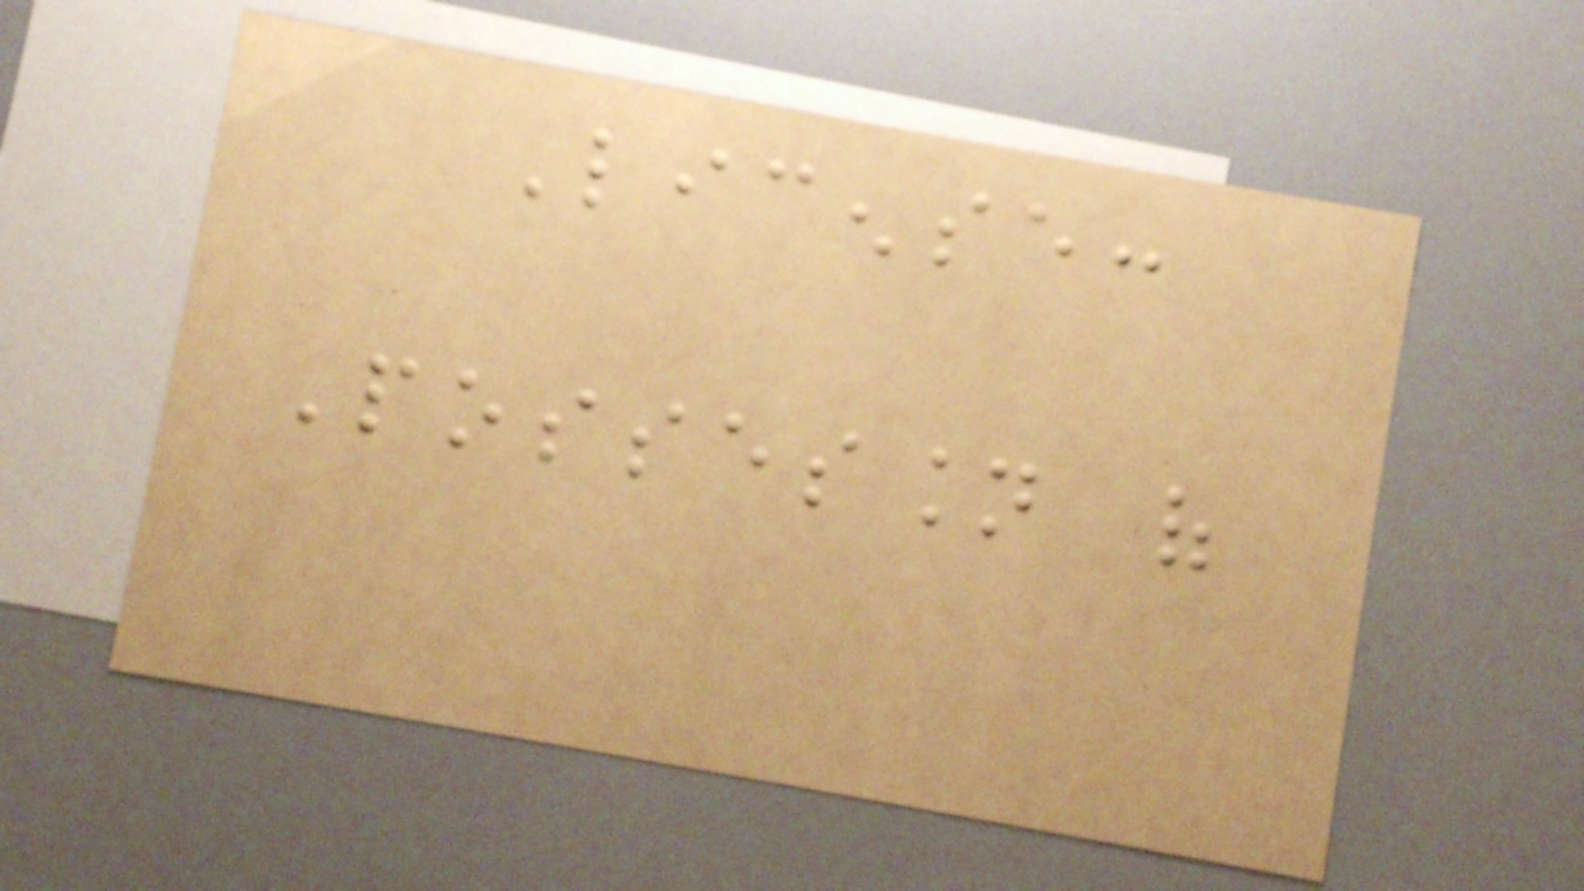License:
Possession of
